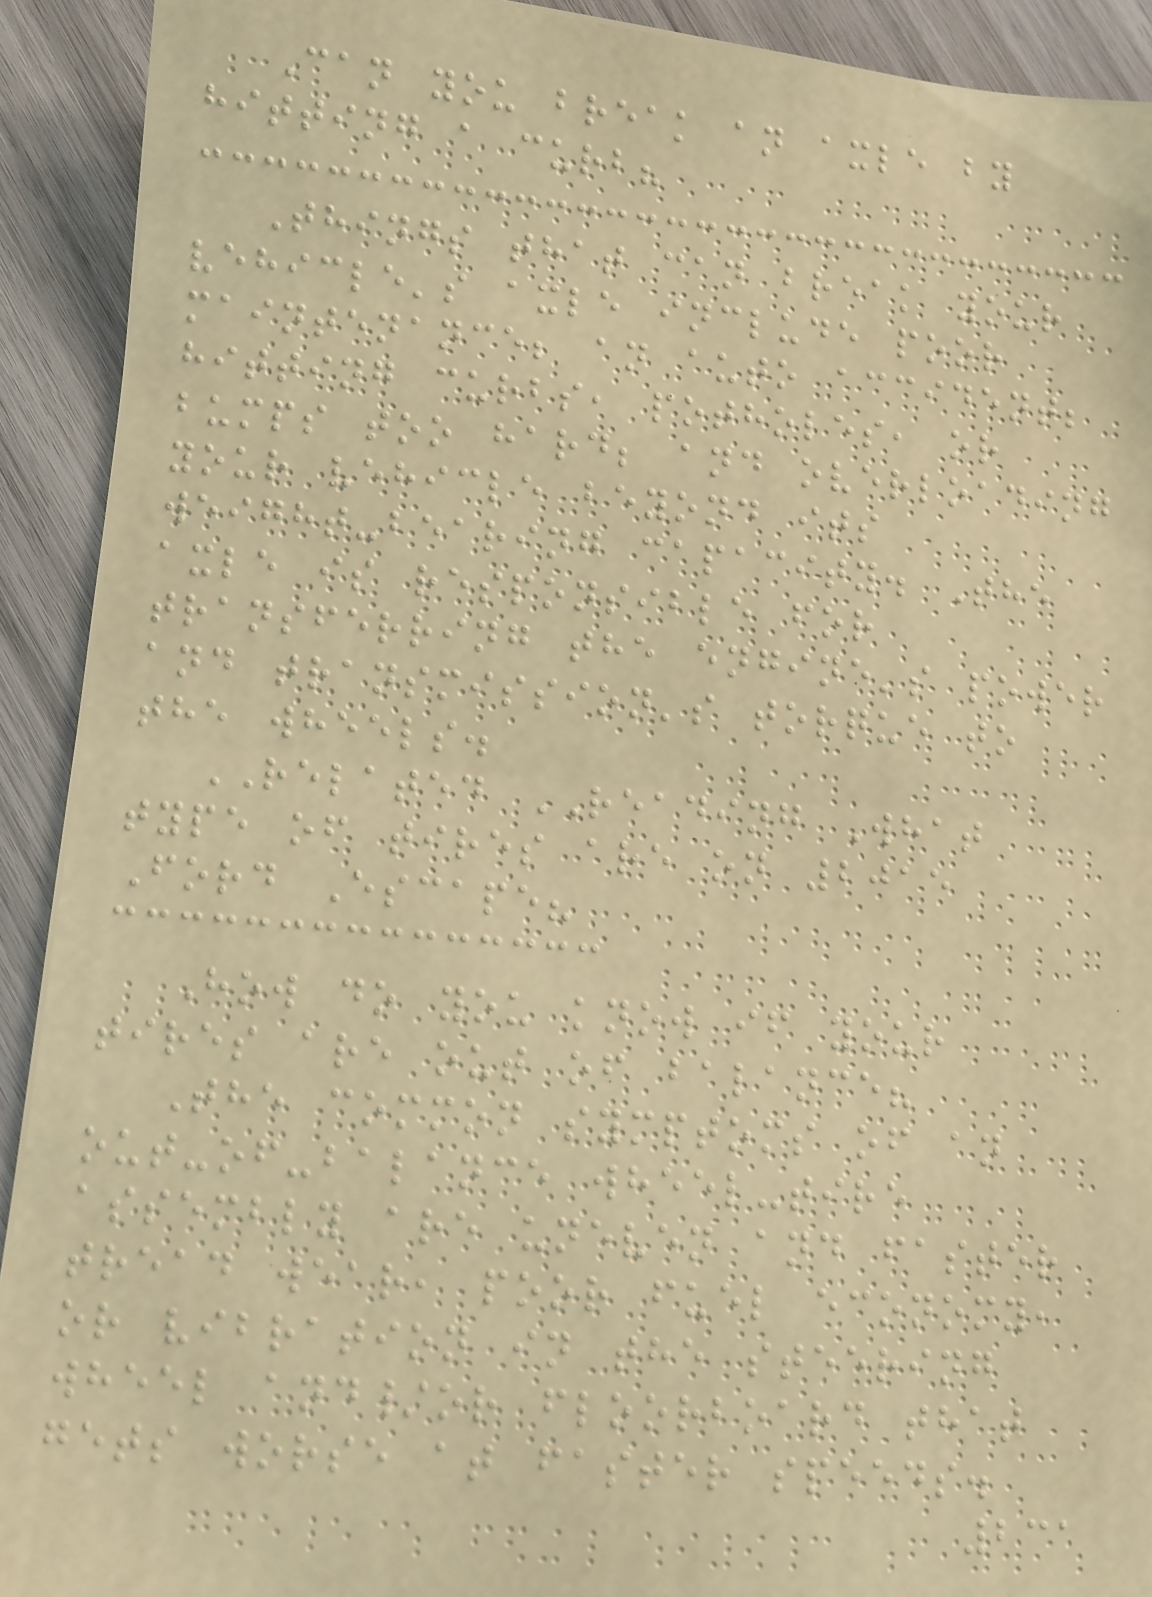Can you break an axle by
hitting a curb?
Things that can break your
vehicle's axle include poor
maintenance; an auto accident;
hitting curbs, potholes, or
bumps too hard; and overloading
your vehicle beyond its
weight-bearing capacity. The
axle is responsible for
transferring the engine's power
and transmission's torque to
the wheels.
RELATED READING What
type of tires are on 2015
Ford Escape?
How do you know if your
tires are out of balance?
The common symptoms of an
out-of-balance wheel-tire
assembly are uneven and faster
tread wear, poor fuel economy,
or vibration in the steering
wheel and/or floorboard that
gets worse at faster speeds.
231
